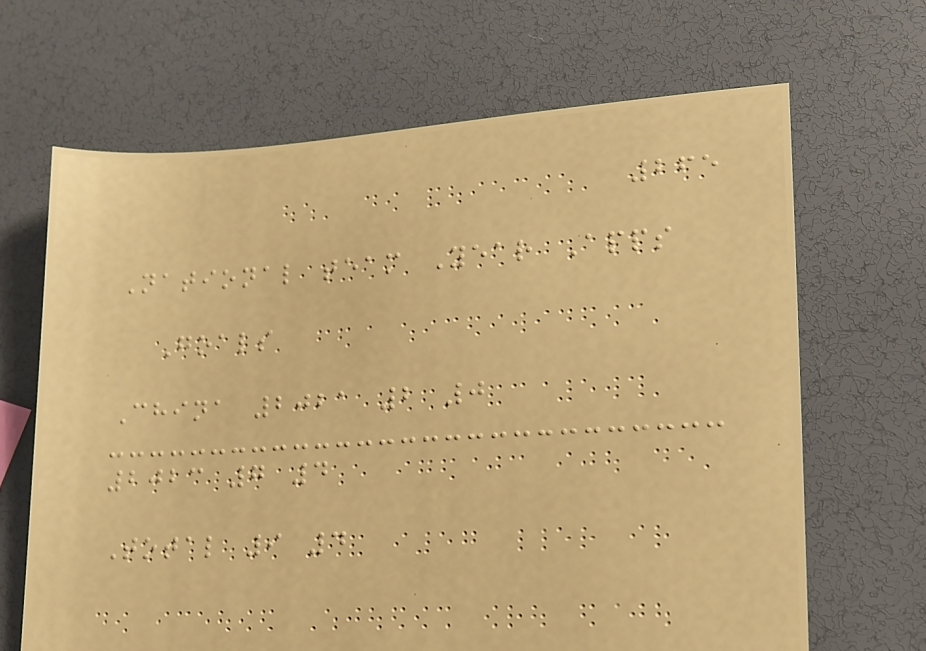265
National team Year Apps
Goals
China 2021 2 0
2023 7 4
Total 9 4
